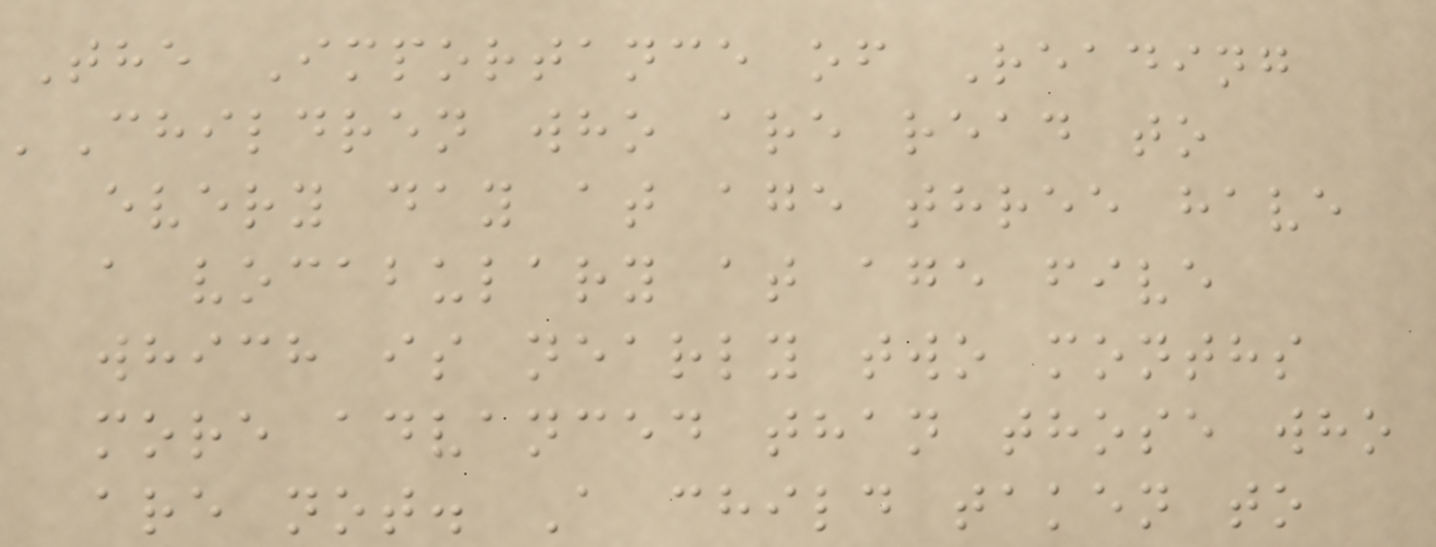The Importance of Reading
'Children who are read to
every day at age three have
a vocabulary at age five
which is nearly two months
more advanced than those who
are not. A child taken to
